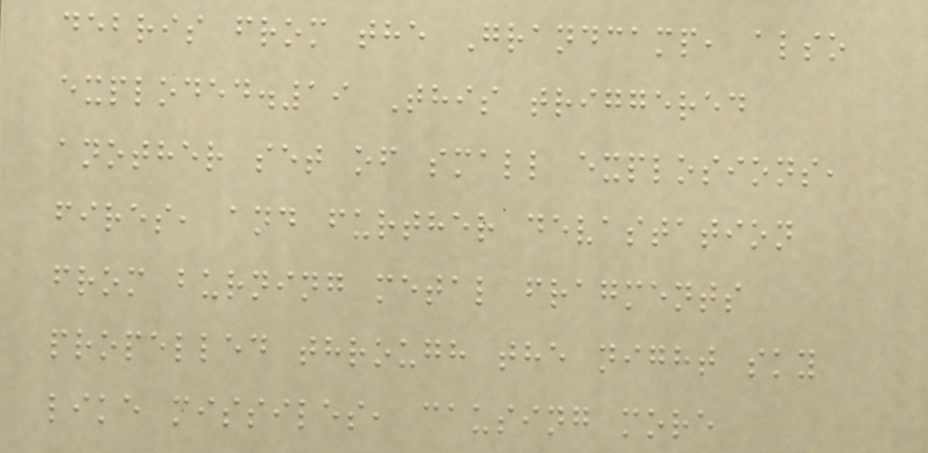debris from the Grandcamp, also
exploded.19 This triggered
another set of small explosions,
fires, and further devastation
from burning metal fragments
propelled through the night sky
like missiles, causing more
